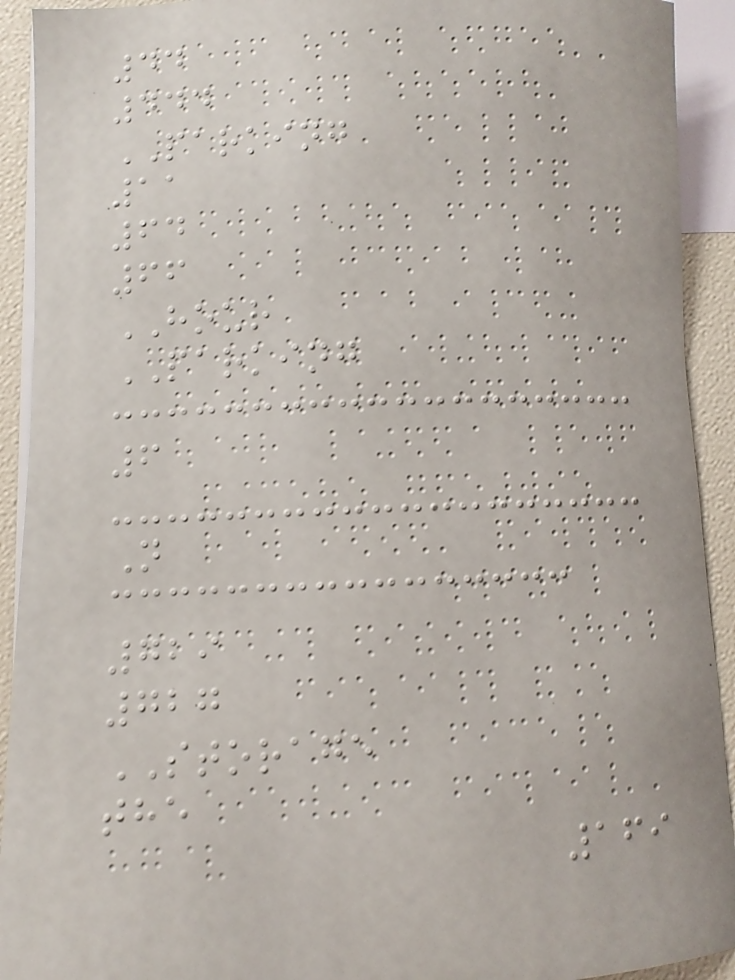44
444
PARKING
11
64
66
HOUR
PARKING
6
N
729
727
STORAGE
the
169
